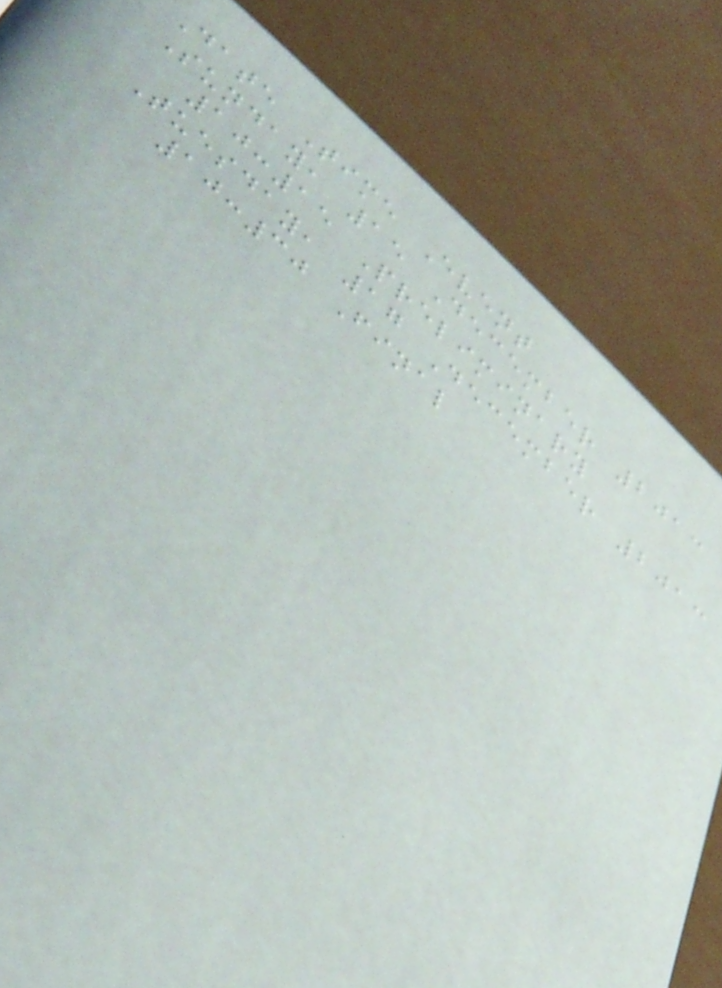Date Time Event
Sunday, 15 December 2013
10:15 Preliminary
Tuesday, 17 December 2013
10:30 Final
